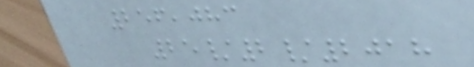256,083
25/2/2018
